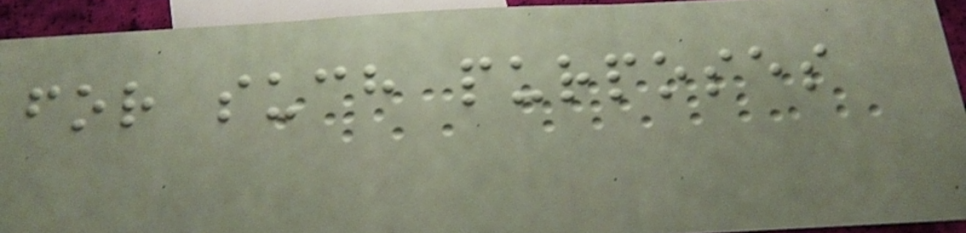for such purposes
